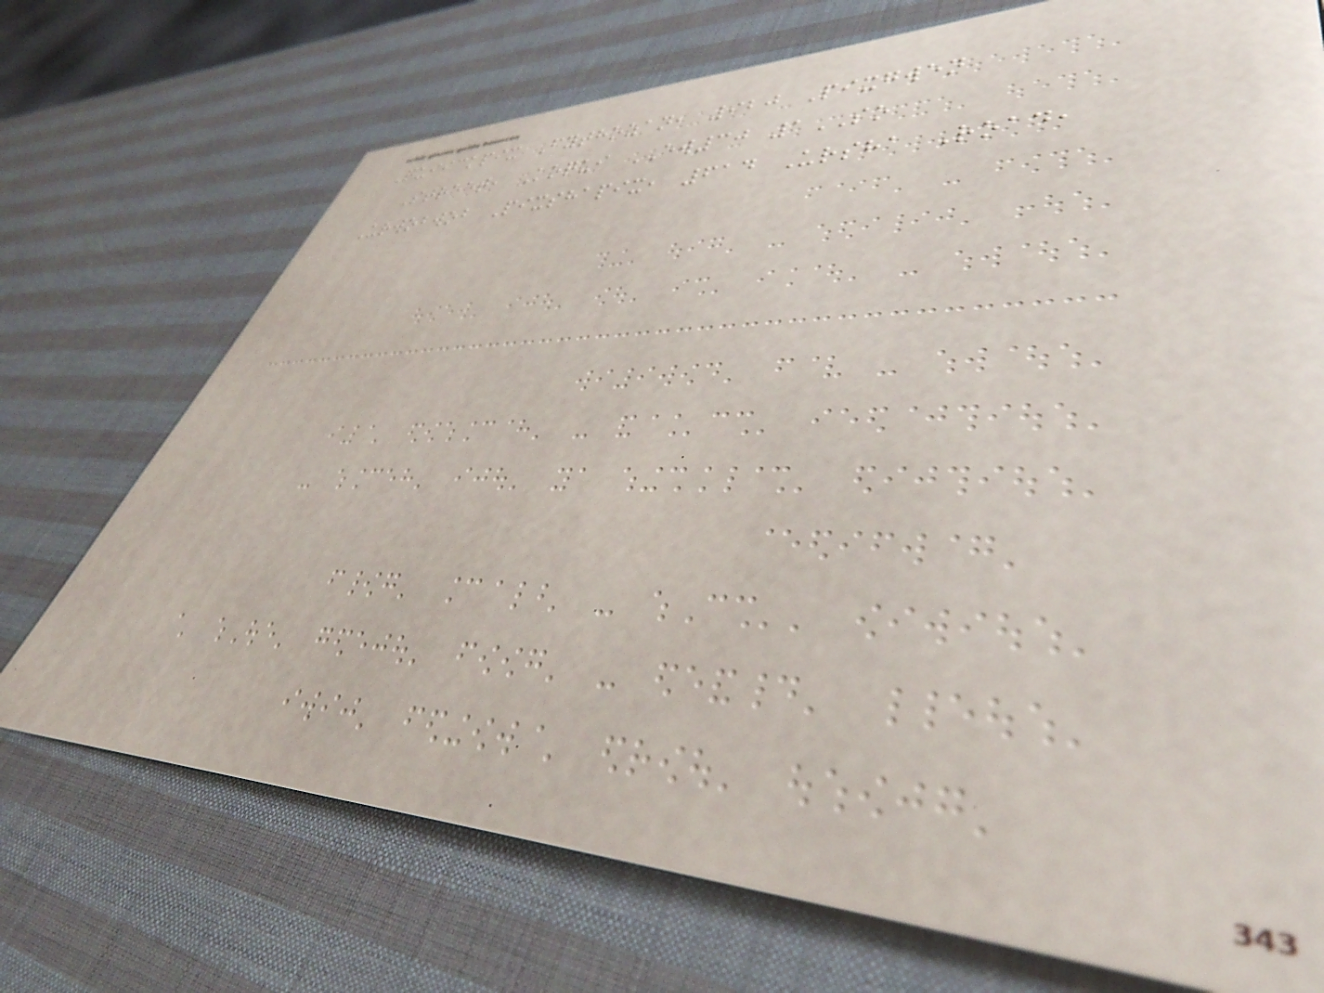Quiickpix Fythozan, 920 Pixgwen
Street, Koqui EW30 1SO
Urwobwob Pixshapix, 614 Ursha Road,
